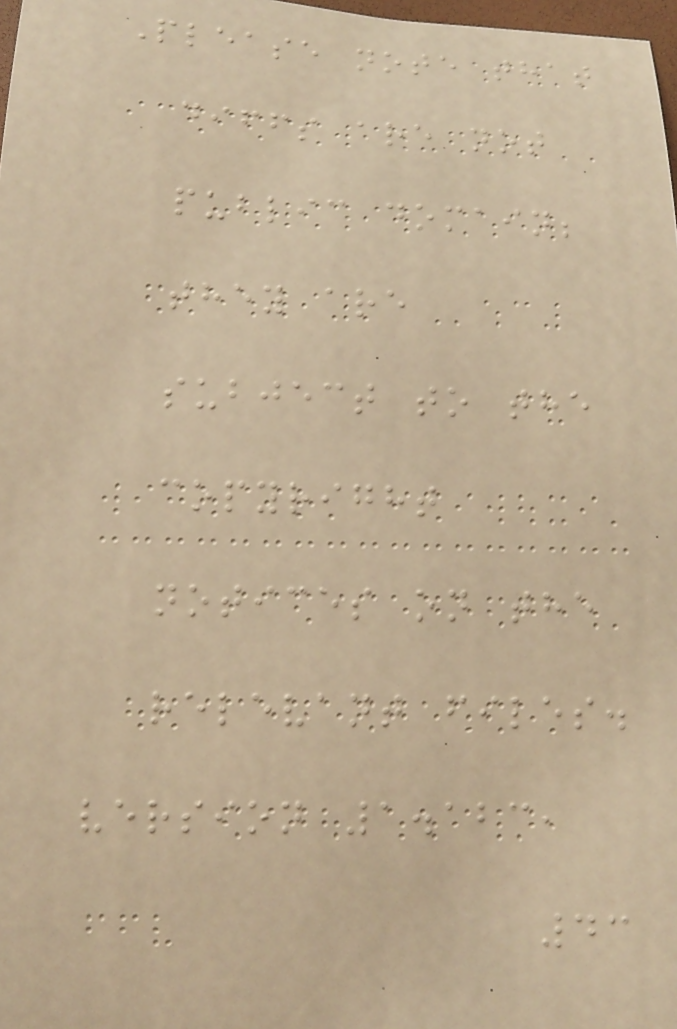Please note that
diffs are not
public domain;
they are
subject to the
copyright
notices on the
relevant files.
version 1.123,
43
